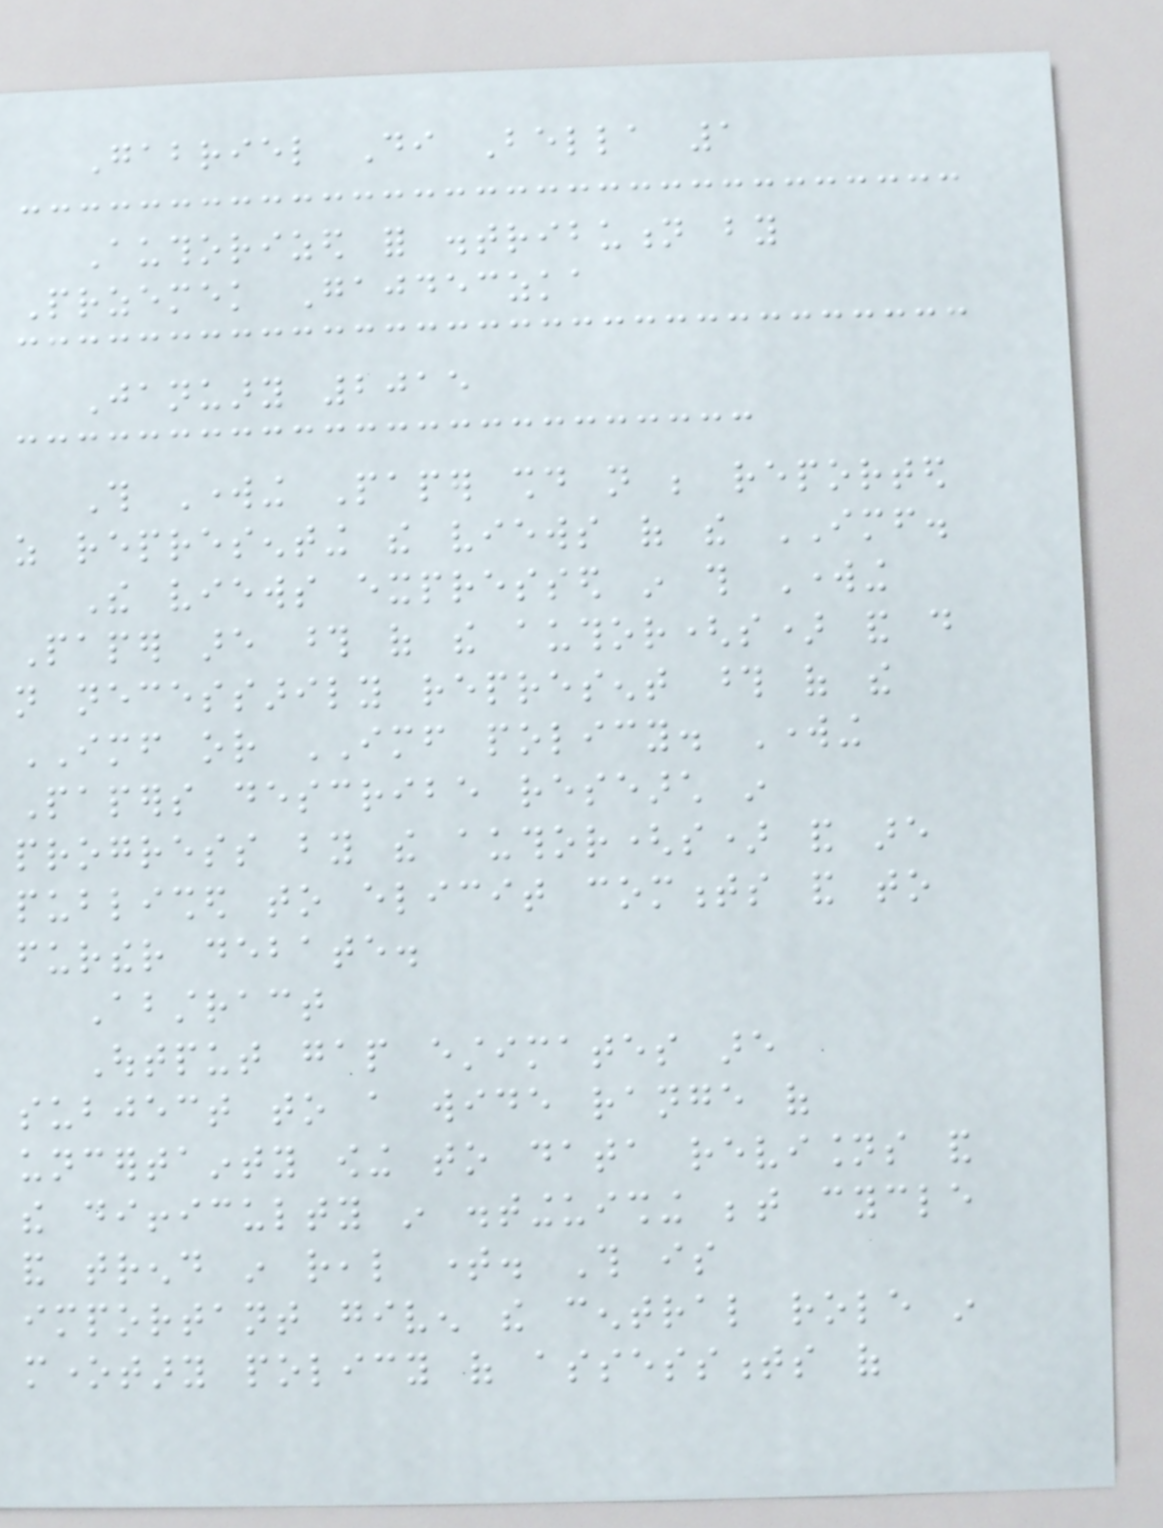Gabriel Di Bella 1
Authorized for distribution by
Przemek Gajdeczka
January 2015
This Working Paper should not be reported
as representing the views of the IMF.
The views expressed in this Working
Paper are those of the author(s) and do
not necessarily represent those of the
IMF or IMF policy. Working
Papers describe research in
progress by the author(s) and are
published to elicit comments and to
further debate.
Abstract
Output gap estimates are
subject to a wide range of
uncertainty owing to data revisions and
the difficulty in distinguishing between cycle
and trend in real time. This is
important given the central role in
monetary policy of assessments of
